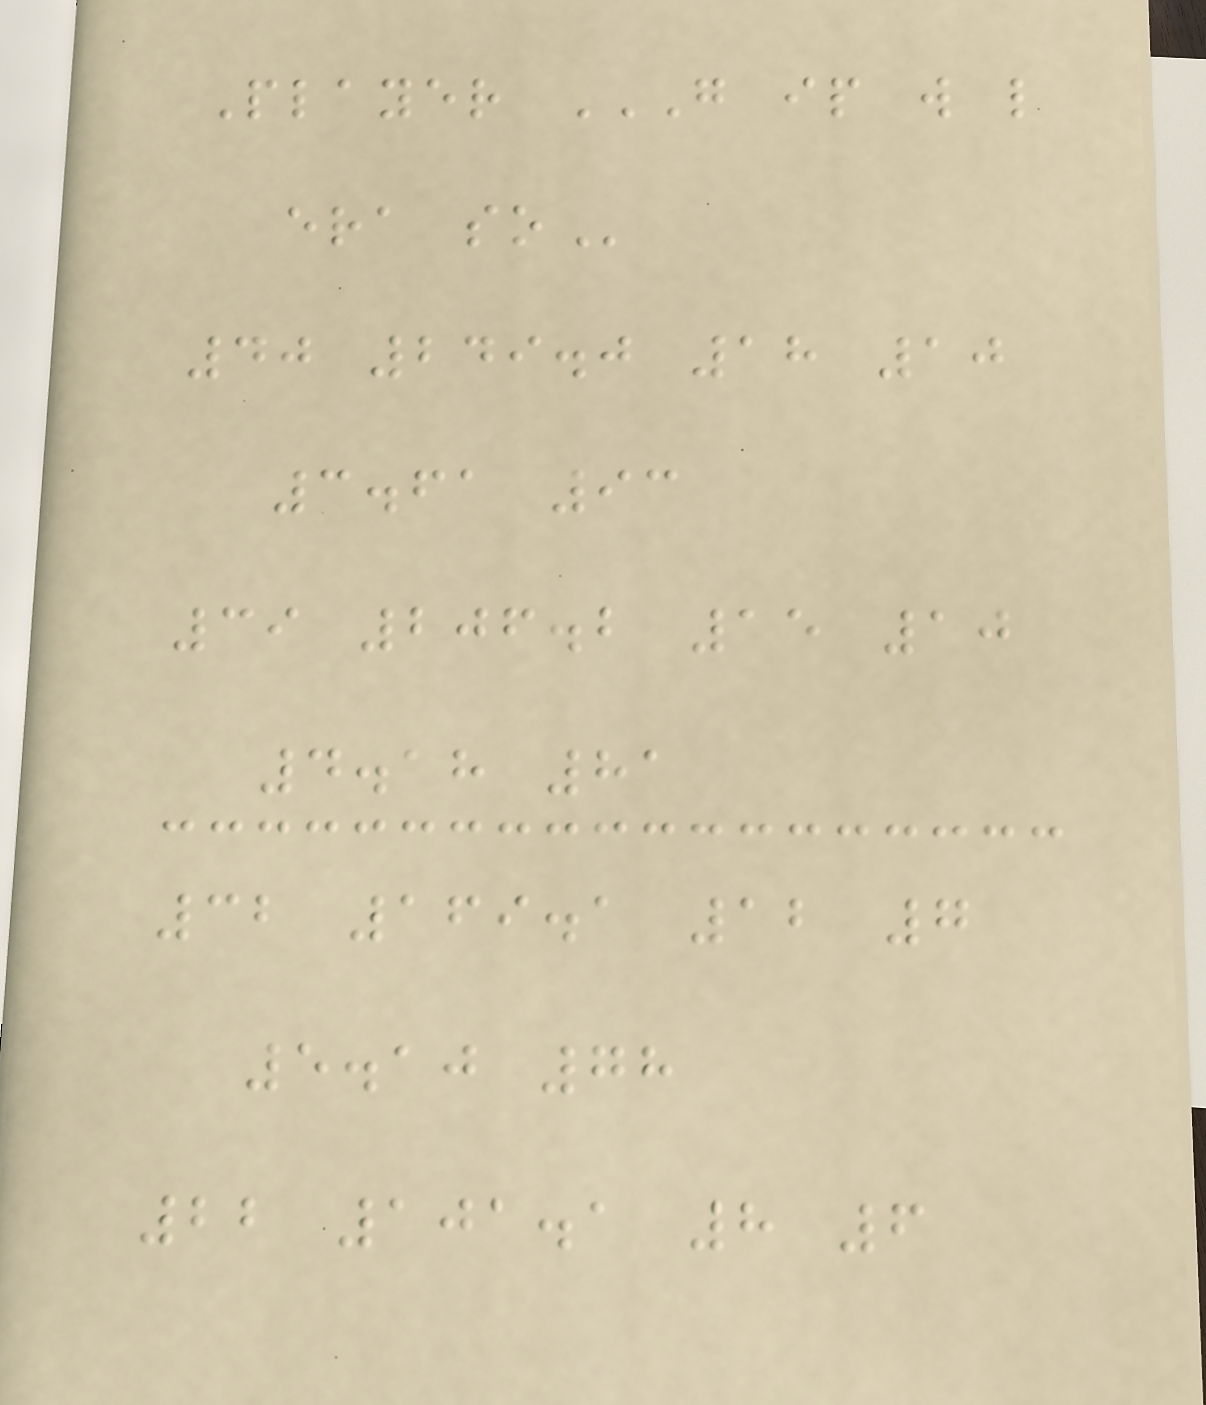Player G IP W L
ERA SO
40 249.0 18 10
3.61 93
39 206.2 15 10
4.18 81
32 169.1 12 7
5.10 78
22 101.1 8 6
